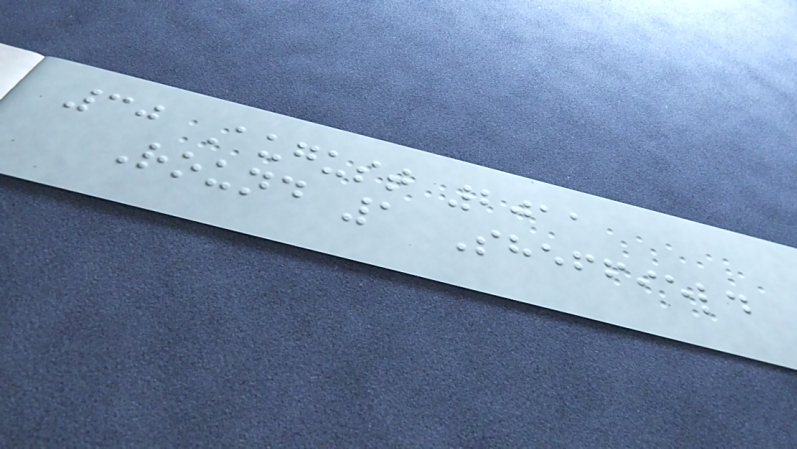30 August 2011
Round 1 Sheffield
